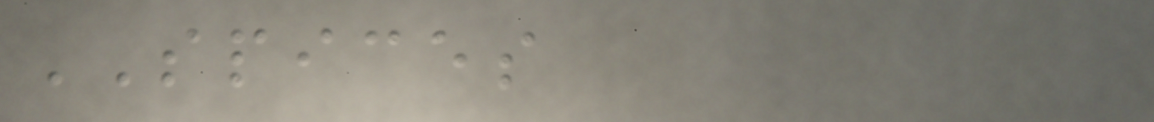SPICES
